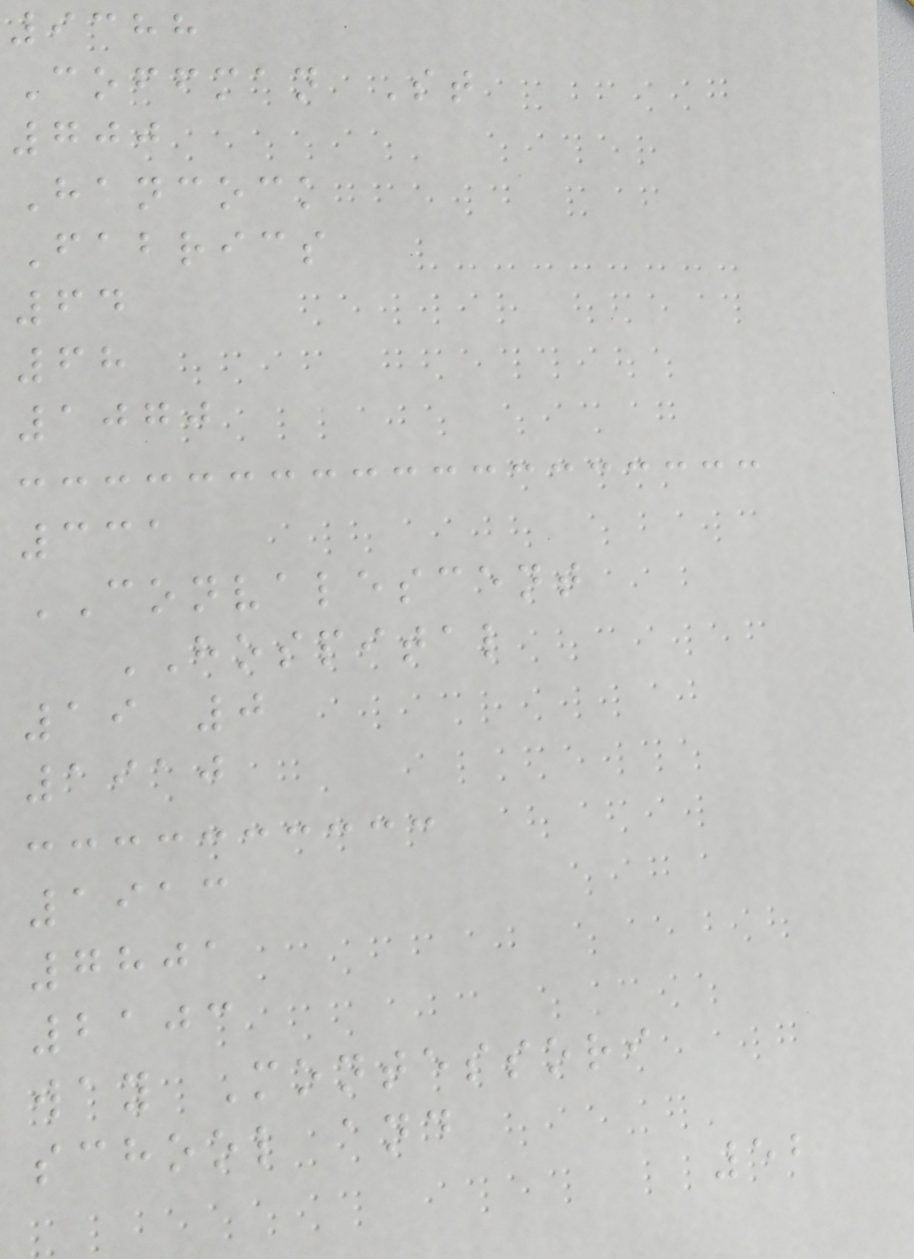9388
Coffman St
700
Hancock
Fabrics
64
68
1070
331
CONVALESCENT
HOSPITAL
19 0
1910
1913
7801
2103
way Montessori
school and
52
